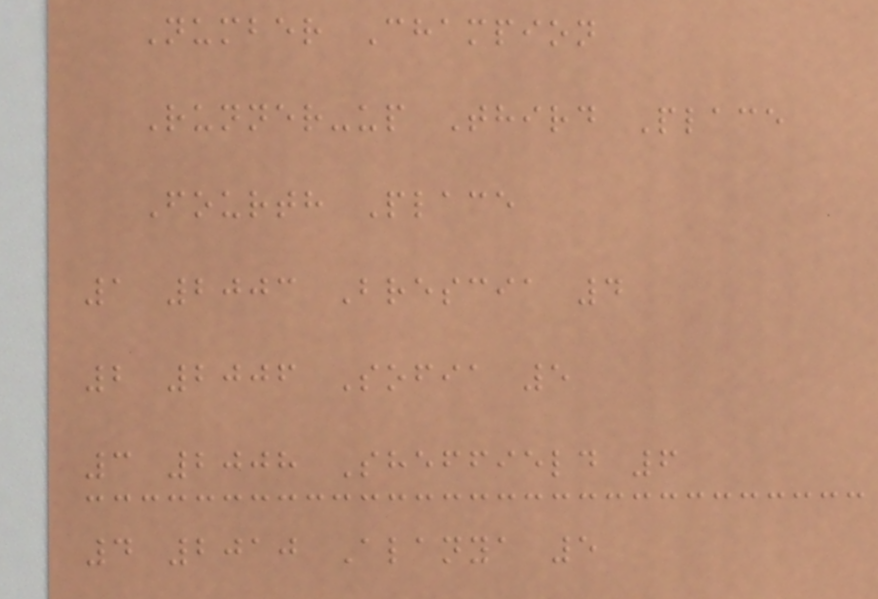Number Champion
Runner-up Third Place
Fourth Place
1 2003 Brescia 4
2 2006 Sofia 5
3 2008 Sheffield 6
4 2010 Alanya 5
